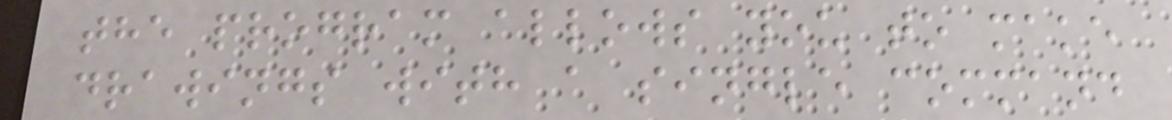the program allows you to make
drawings with a single command
